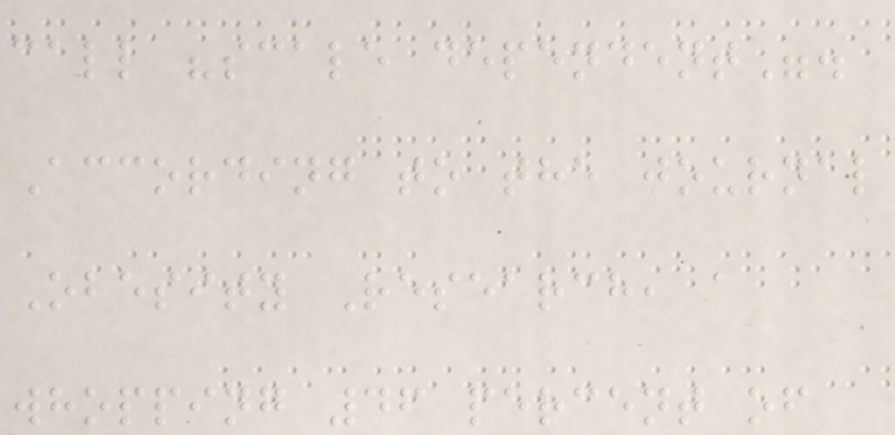call "scale dependent".
According to the journal
Obesity Research, a
whopping 46 percent of
